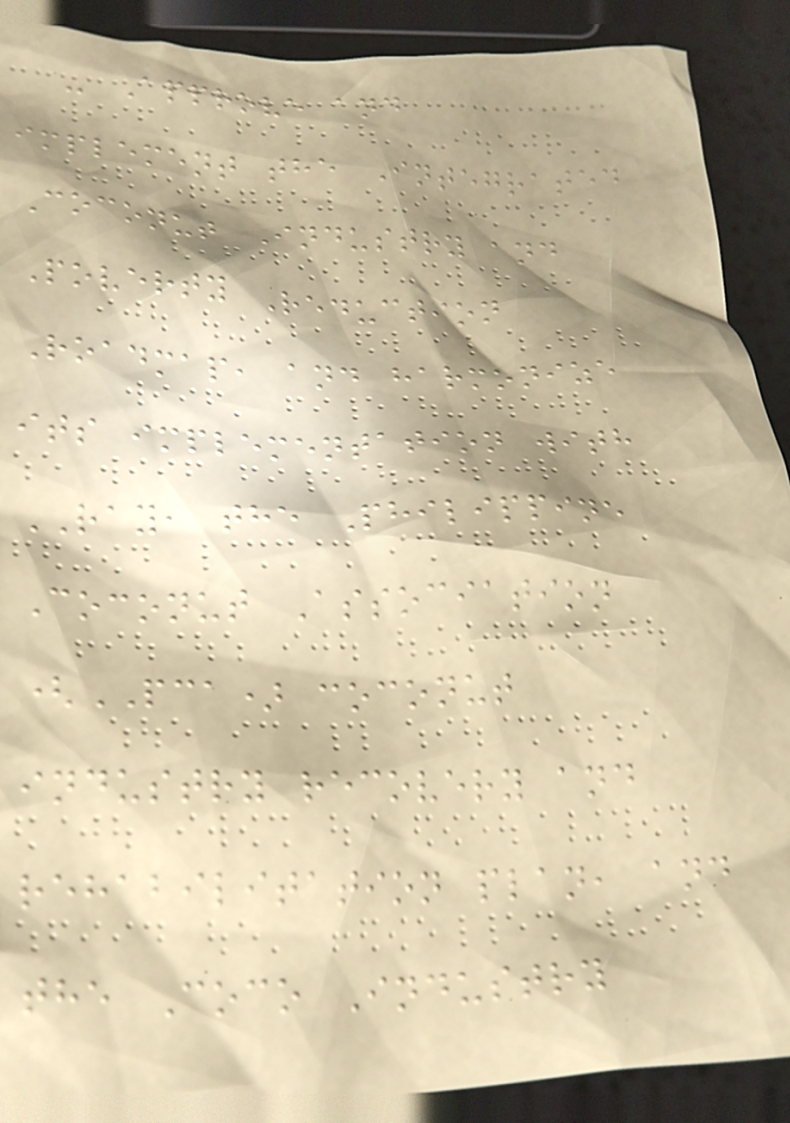- Approve and
implement the Integrated
Coconut Industry and
Poverty Reduction
Roadmap, and harmonize
its implementation with
RAY, the Philippine
Coconut Association
(PCA) coconut
industry recovery and
rehabilitation plan, and
the Coco Industry
